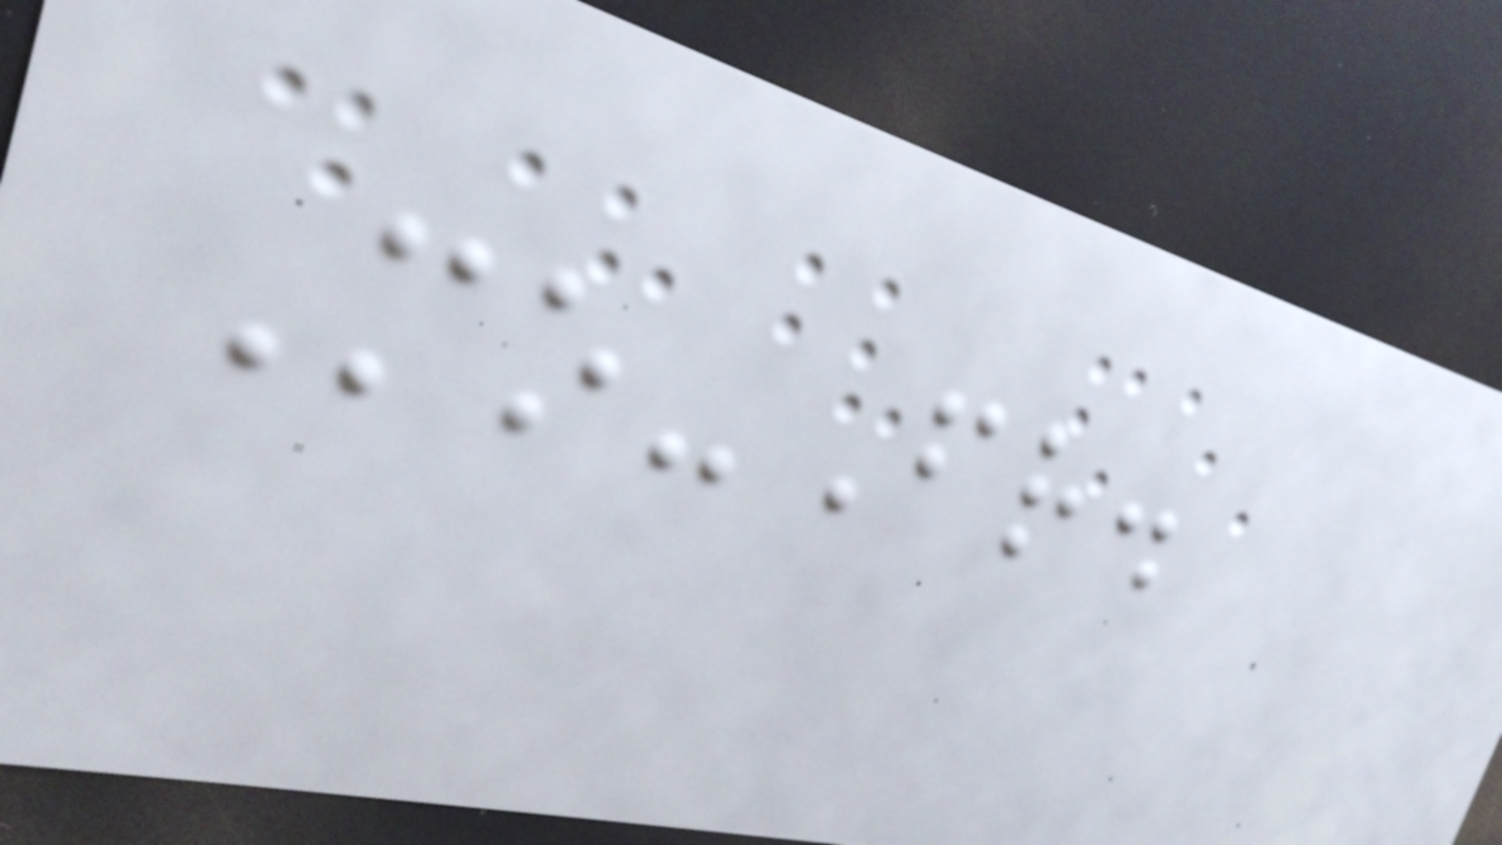Mo-Fr.
